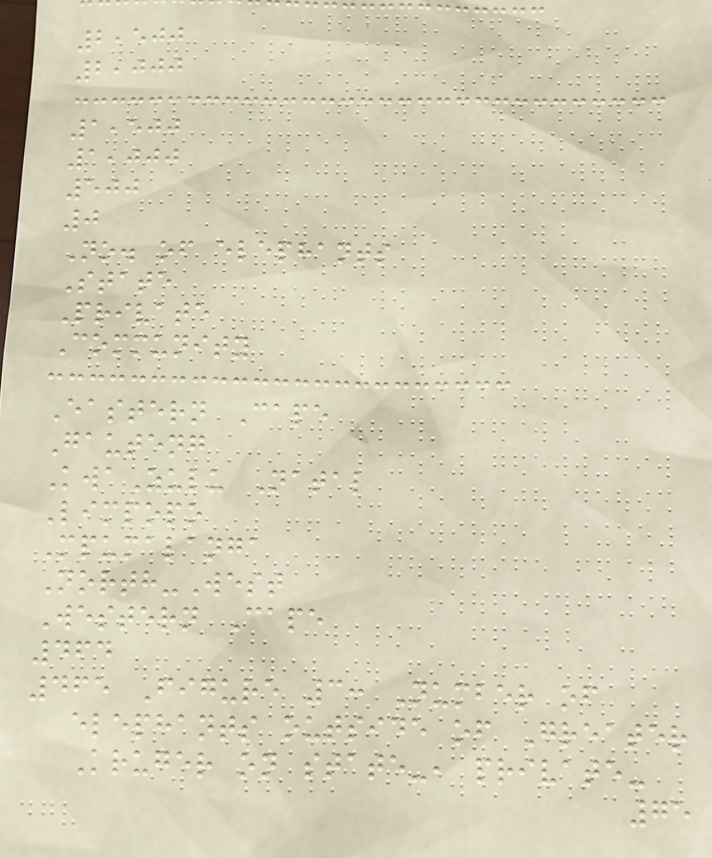2,500
2,000
1,500
1,000
500
0
No. of elephants
State
Private
Community
Eastern Cape
Gauteng
KwaZulu Natal
Limpopo
Mpumalanga
North-West
Western Cape
464
465 Figure 3: Number of
elephants outside of Greater
Kruger on state-, private-
75
